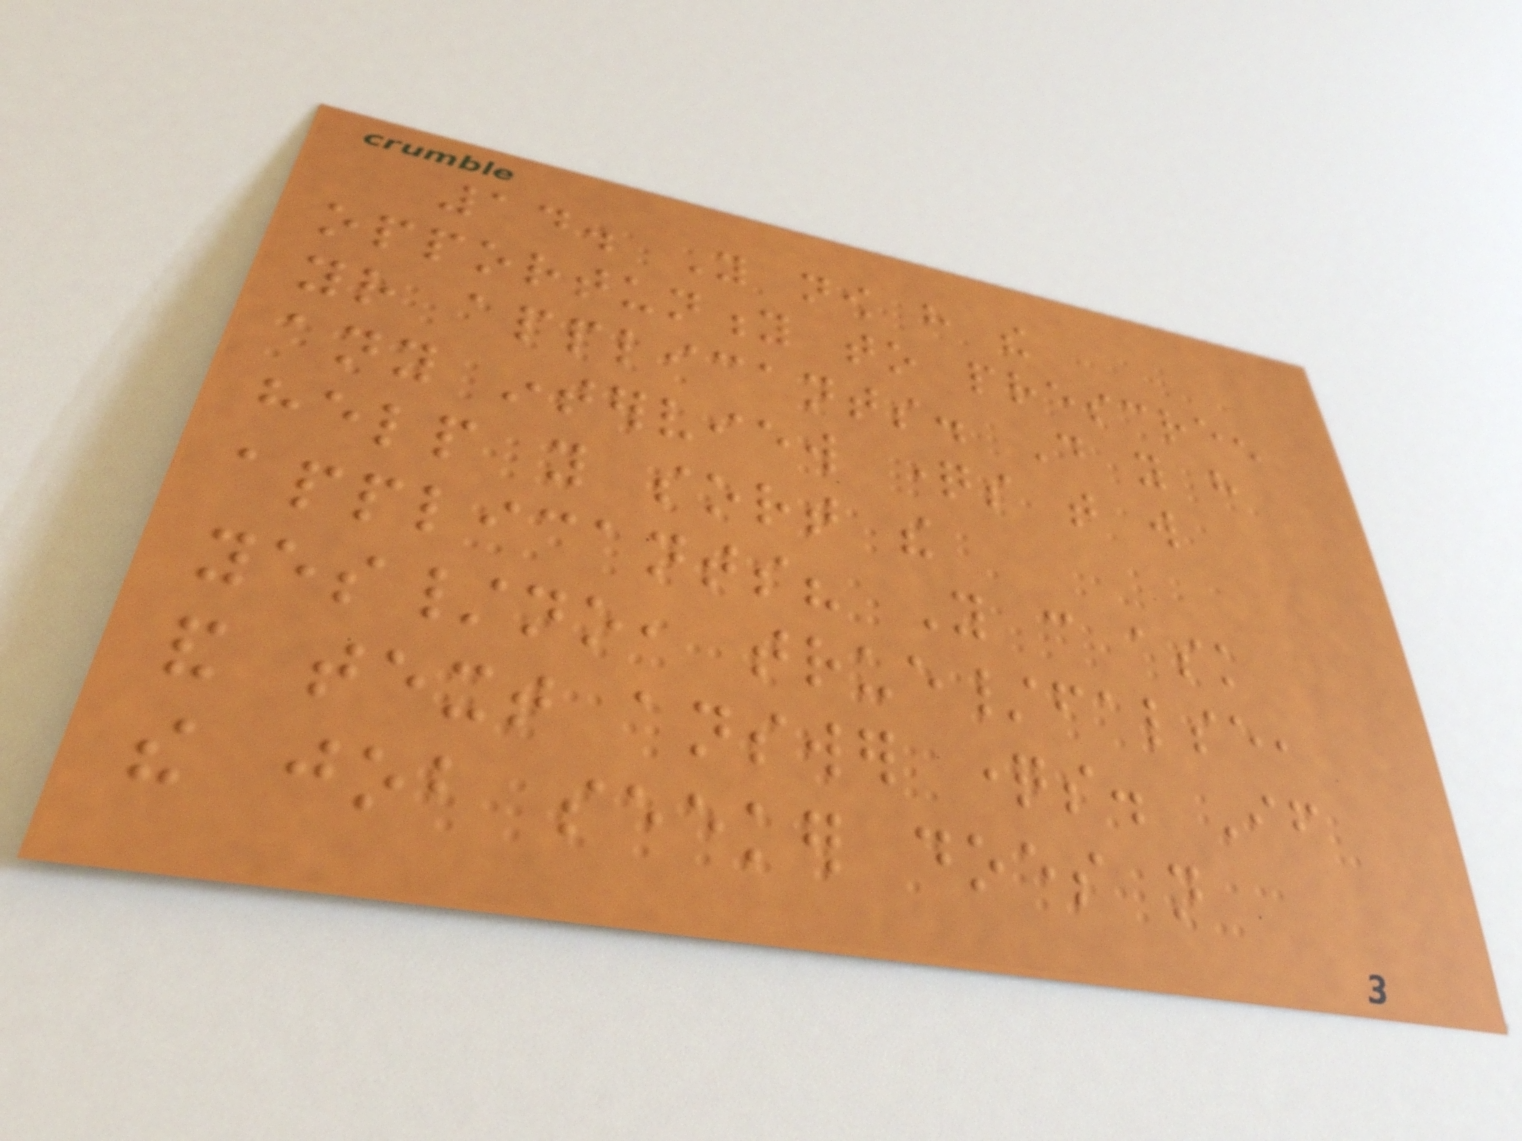14. You now have the
opportunity to prescreen
your applicants. Do you have
any interview questions that will
help you sort the
applicants? You can ask
yes/no, true/false,
and text answer questions. If
the job seeker does not
